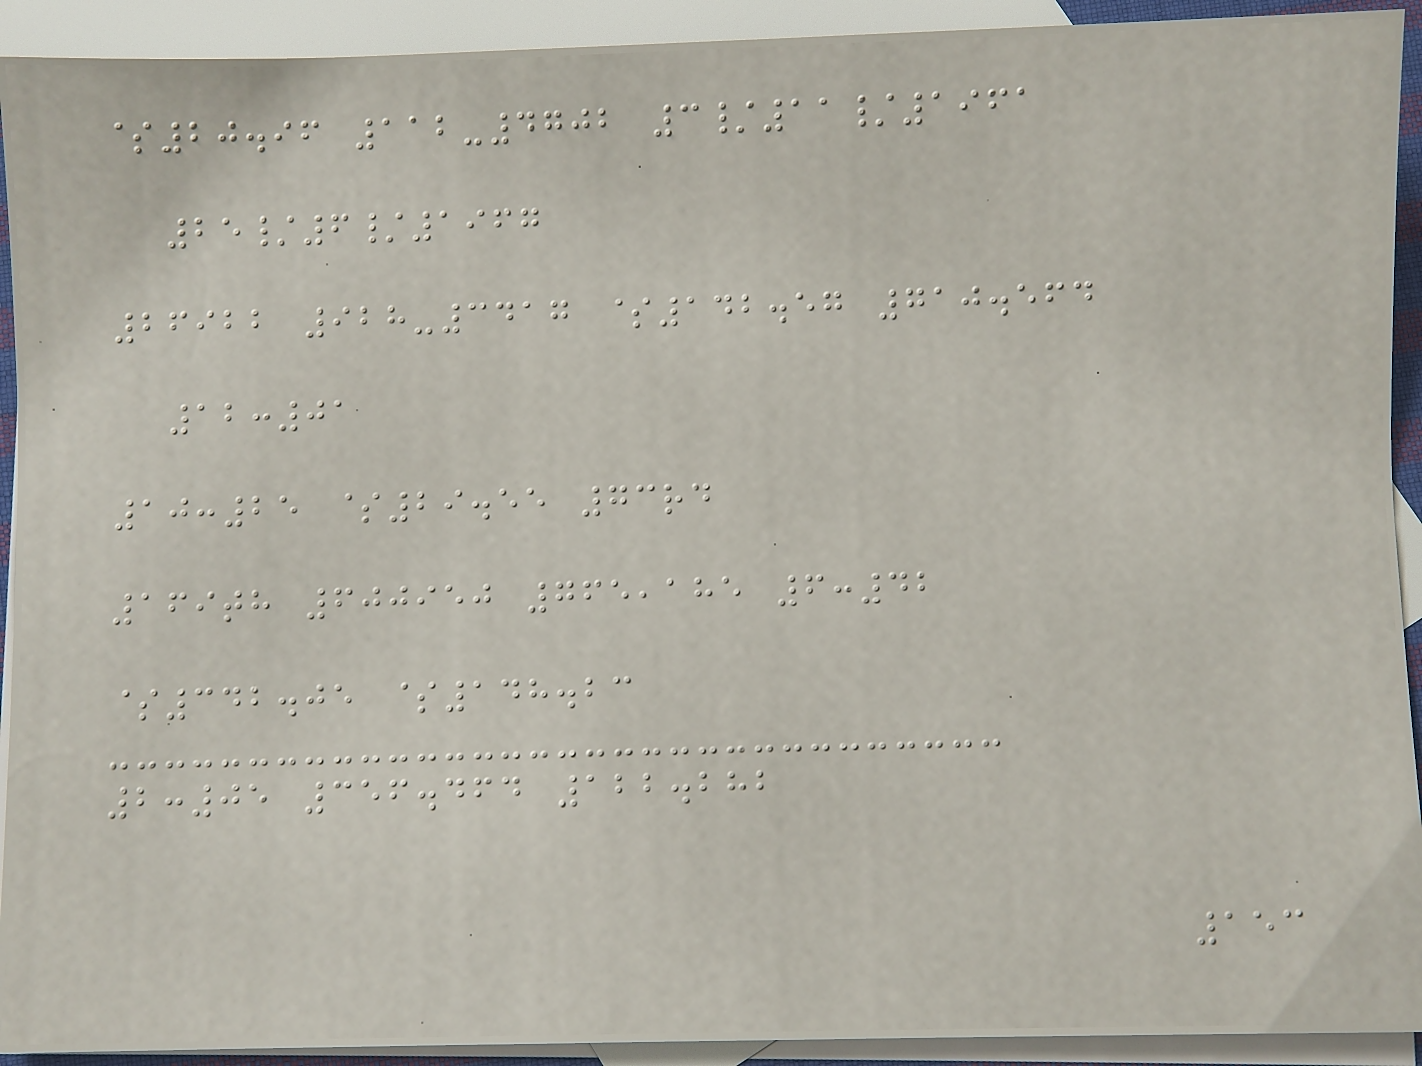$20.96 112-4702 3/11/1961
25/6/1967
26922 928-3417 $142.57 710.564
12:01
10:25 $29.55 73rd
169th 600950 765,185 6:42
$342.05 $148.23
2:05 356.464 122.282
153
